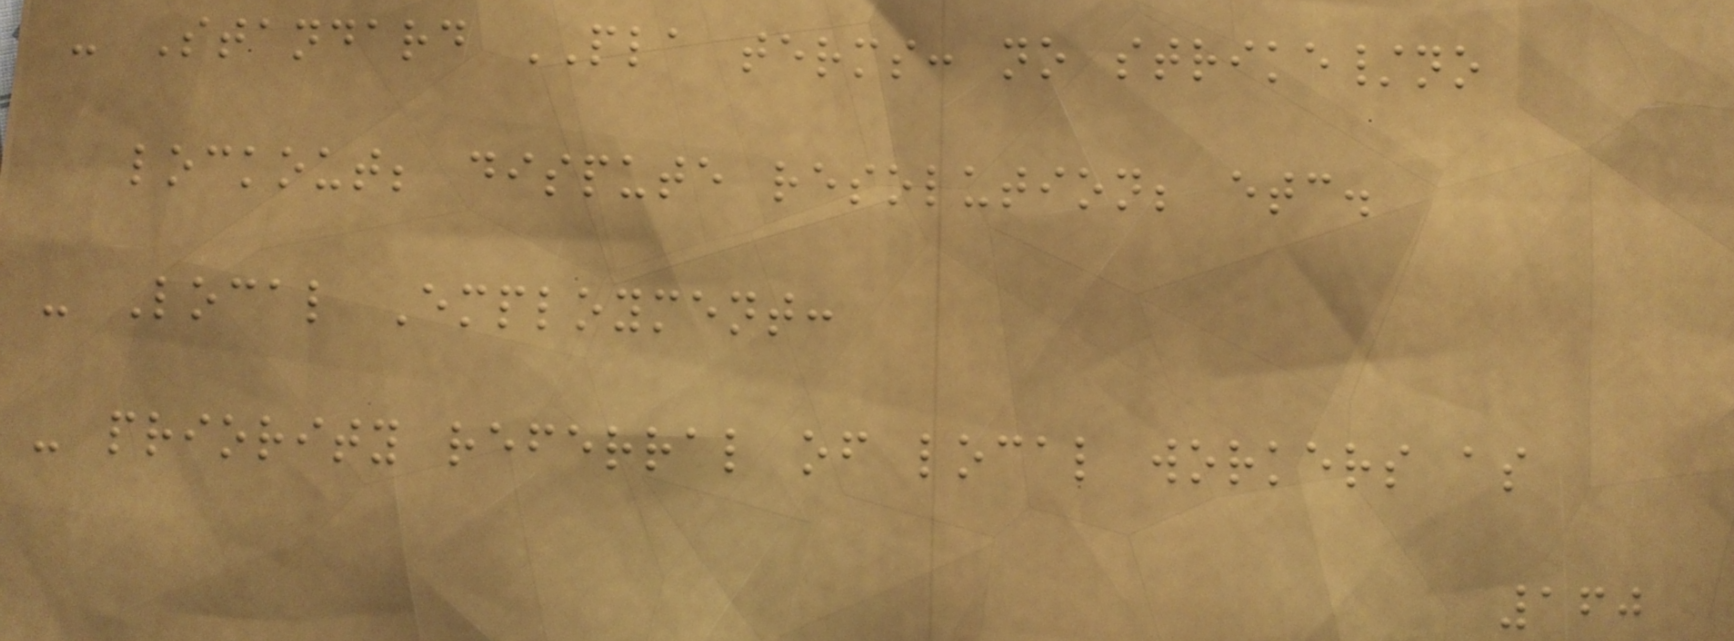- Standard PLA terms: no strike/no
lockout; dispute resolution; etc.
- Local Employment:
- priority referral of local workers as
160
